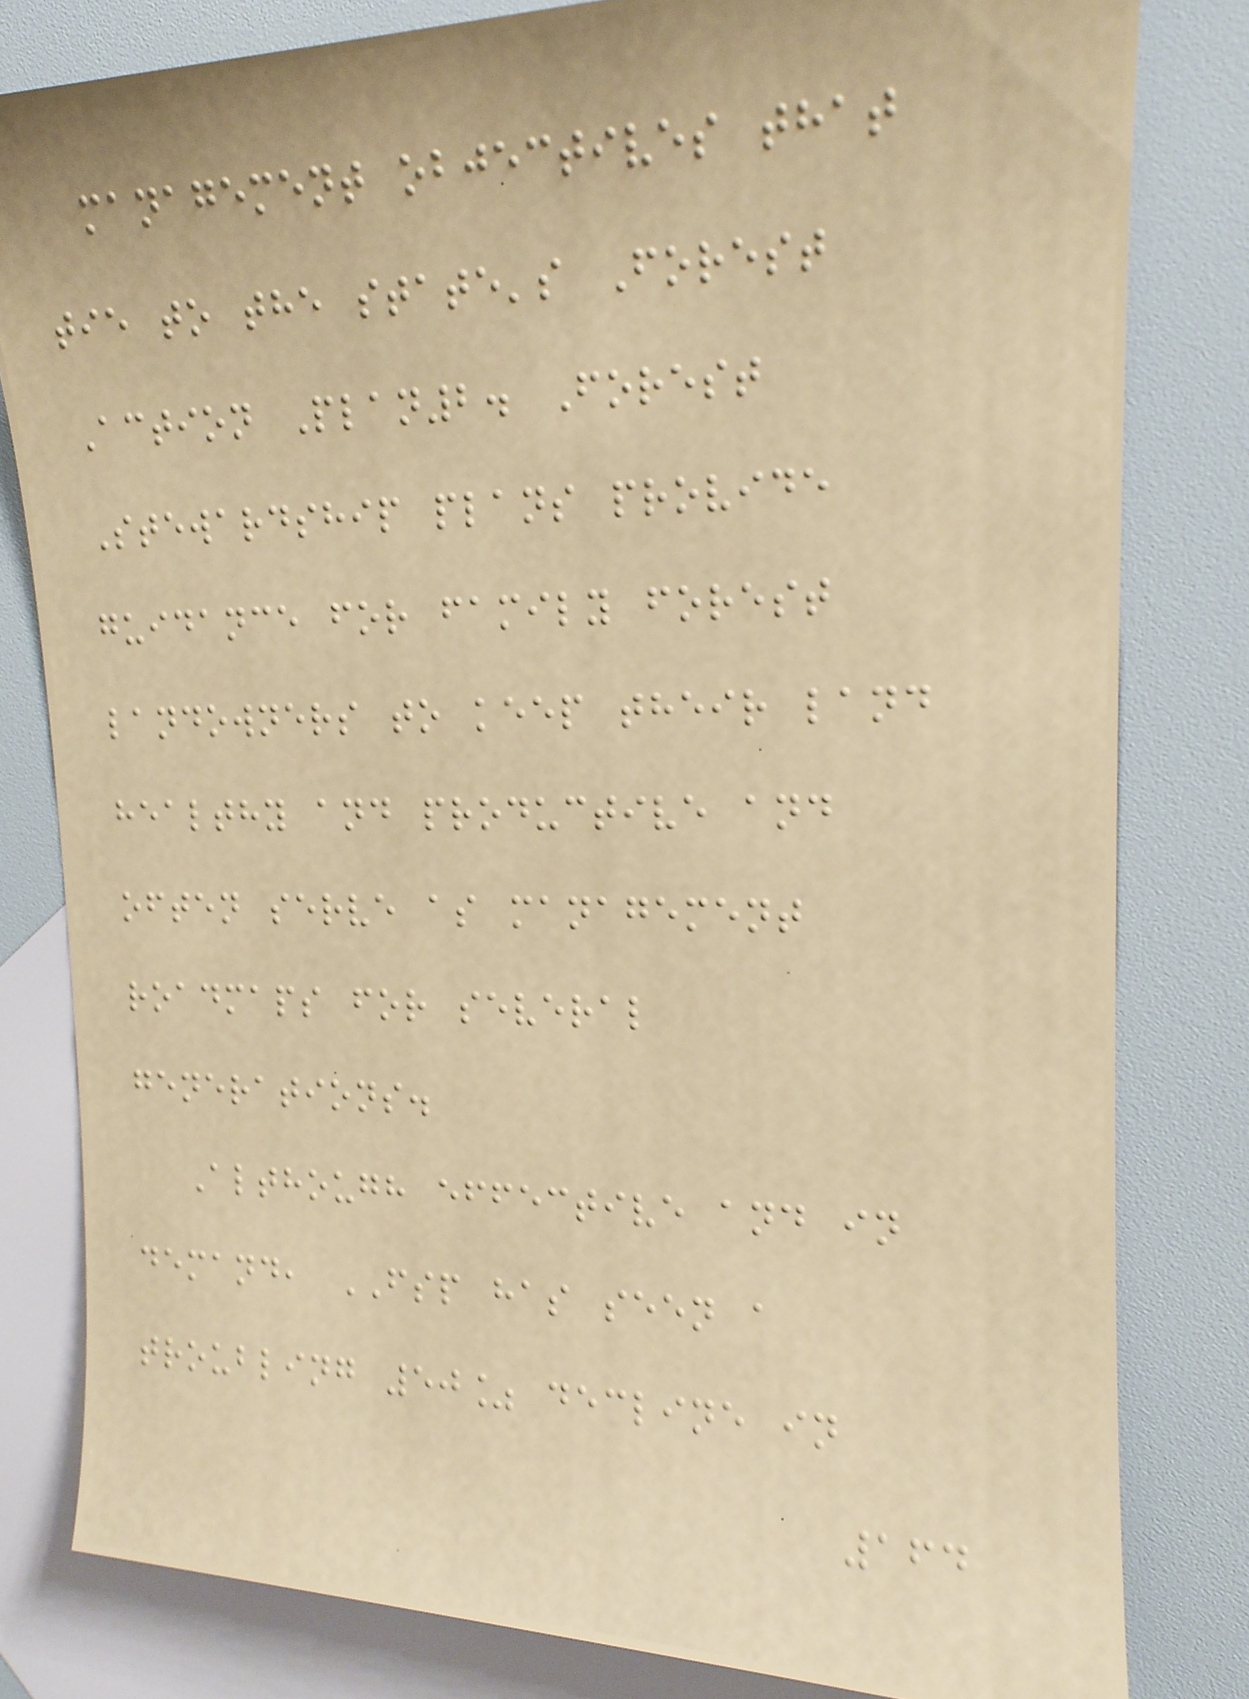management objectives that
tie to the state's Forest
Action Plan2. Forest
Stewardship plans provide
guidance for family forest
landowners to keep their land
healthy and productive and
often serve as management
roadmaps for several
generations.
Although effective and in
demand, FSP has seen a
troubling 50% decline in
164
